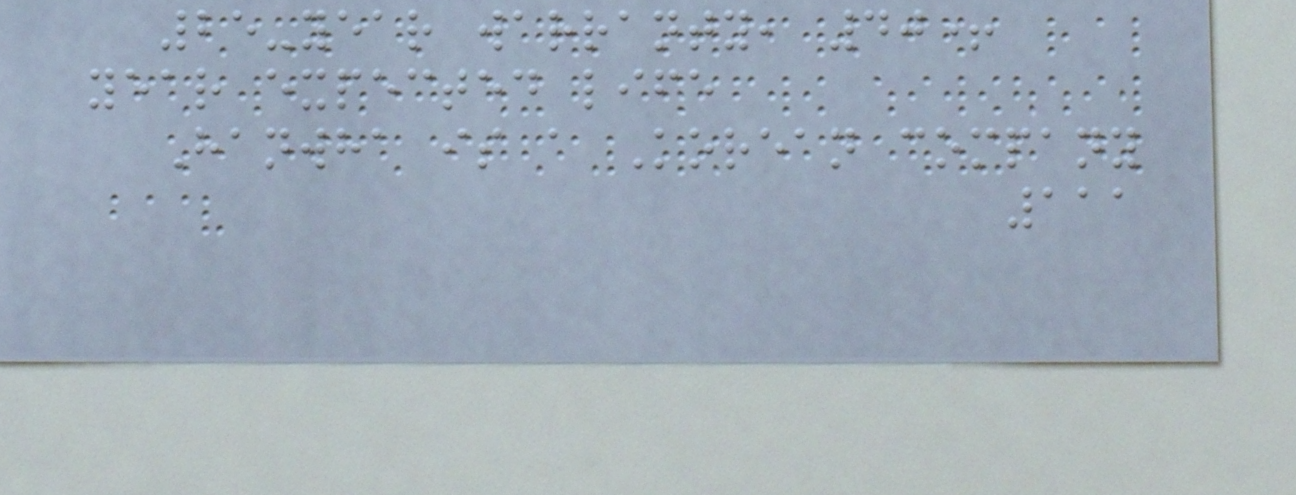25-year warranty, 40+
year expected life
Hanwha is a Korean company
111
